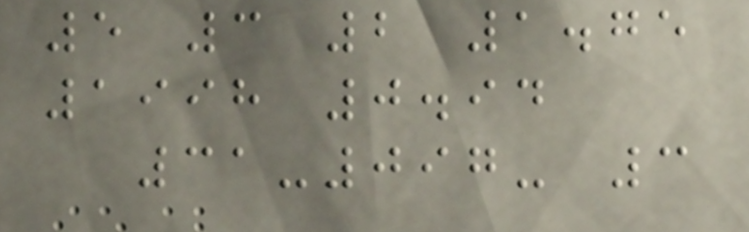5 3 2 1.75
1998 0.94
31-097- 3
